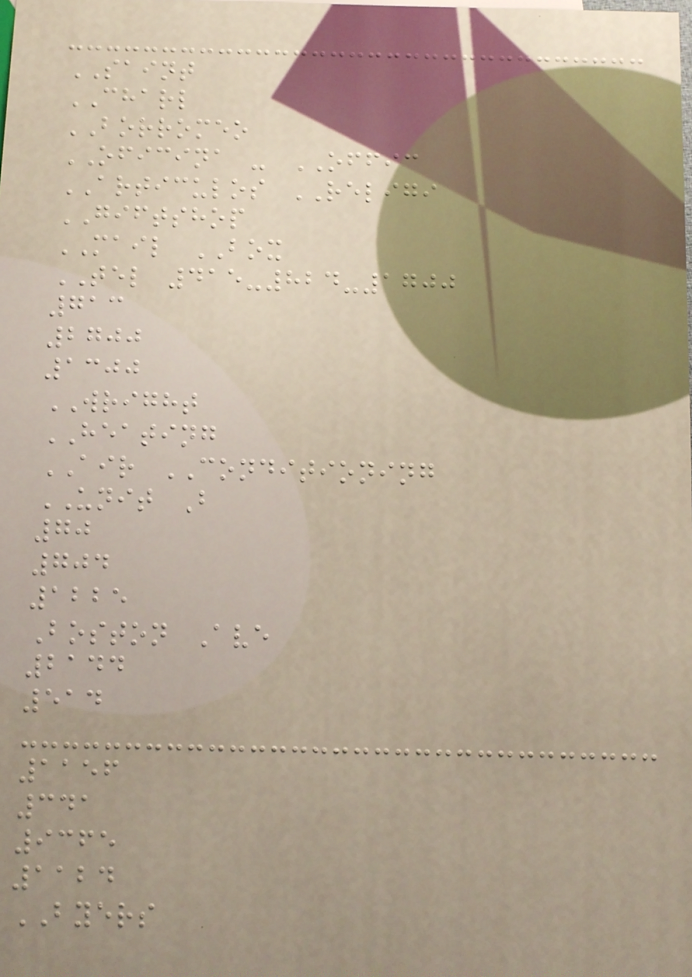SAINT
CHARL
BORROMEO
OFICINA - OFFIC
ARTICULOS RELIGI
GIFTSHOP
MAIL BOX
TEL 415-824-1700
713
2700
1300
WRIGHT
HEATING
AIR CONDITIONING
UNIT B
70
704
1225
Boston Ave
2144
514
1156
341
9365
1124
BYERS
